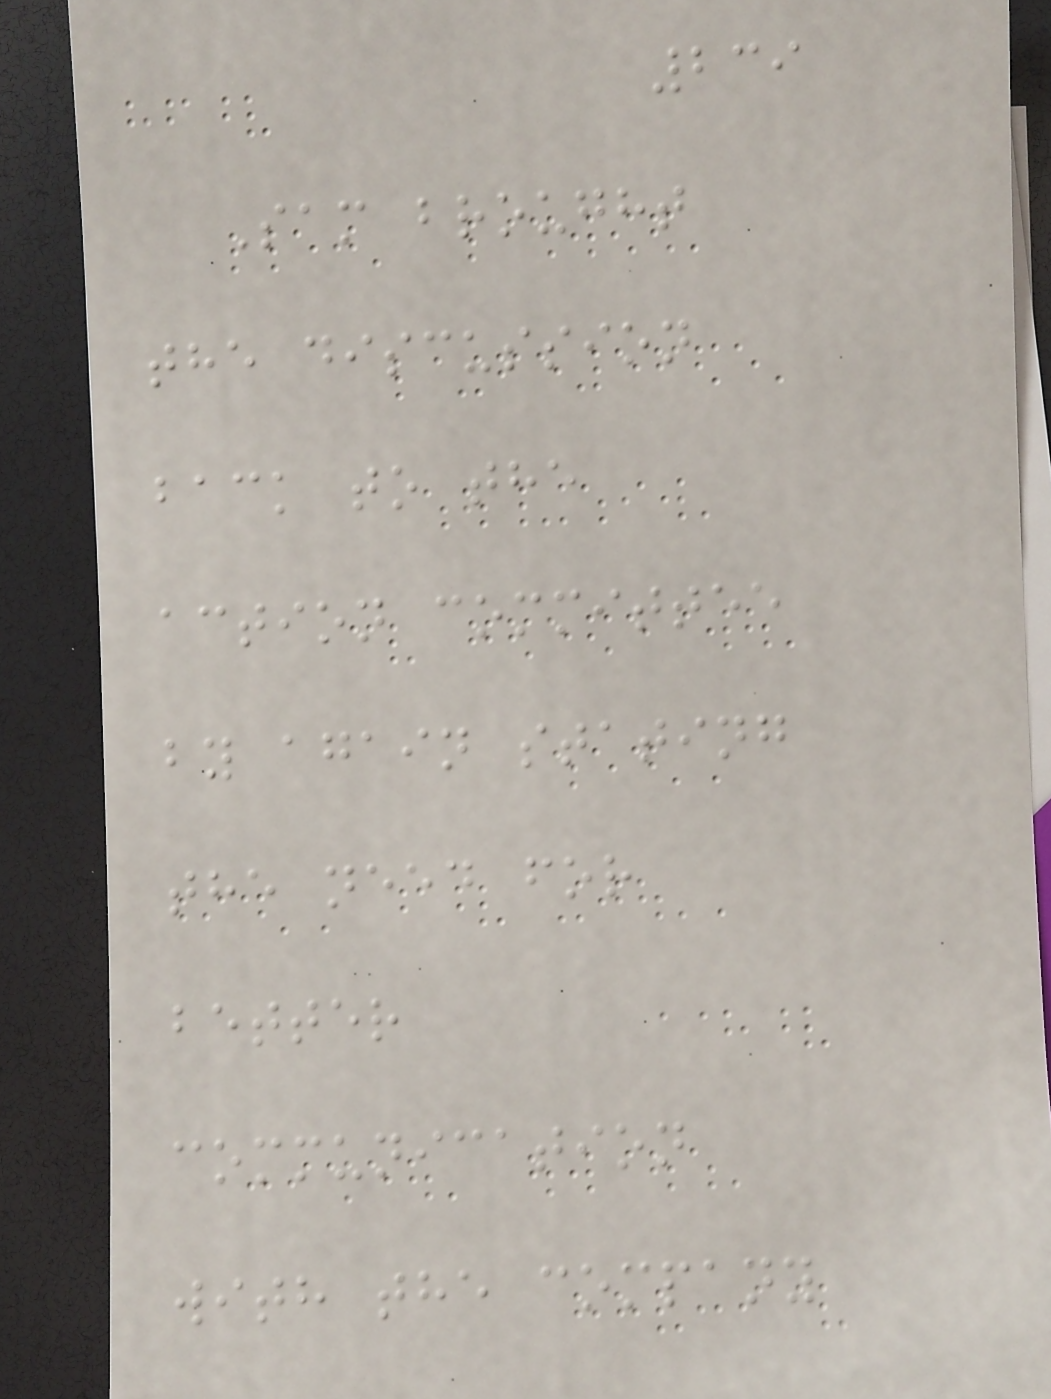239
Sam brought
the discussion
back to the
action committee
by again stating
the need for
better
communication
with the company
